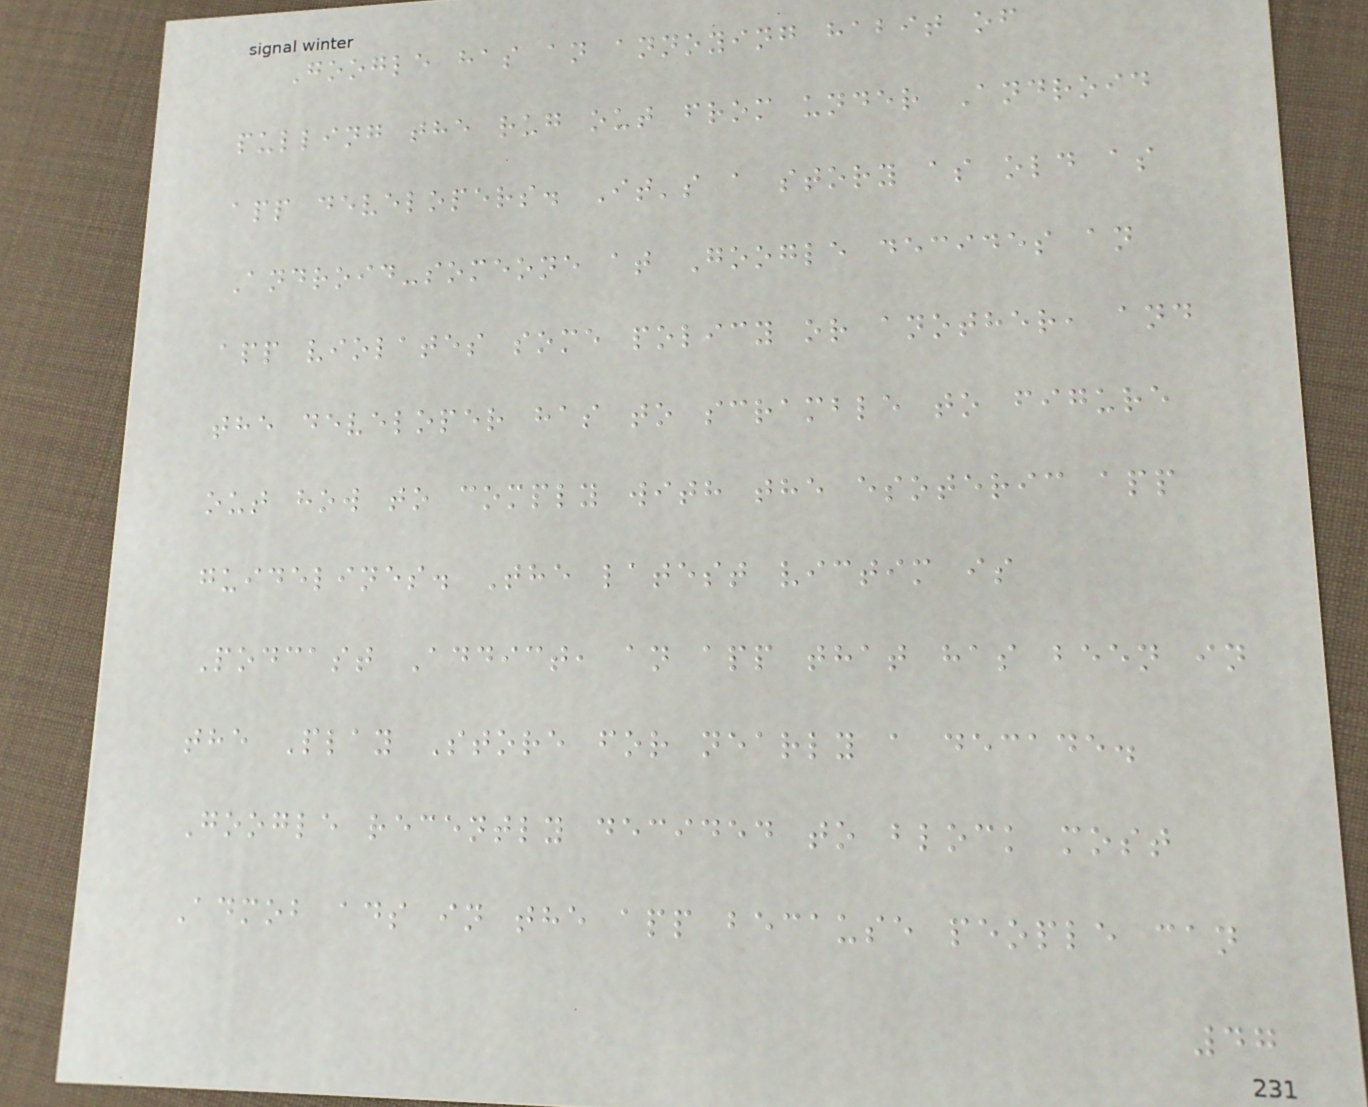Google has an annoying habit of
pulling the rug out from under Android
app developers. It's a story as old as
Android-someone at Google decides an
app violates some policy or another, and
the developer has to scramble to figure
out how to comply with the esoteric app
guidelines. The latest victim is
Podcast Addict, an app that has been in
the Play Store for nearly a decade.
Google recently decided to block most
Admob ads in the app because people can
47
